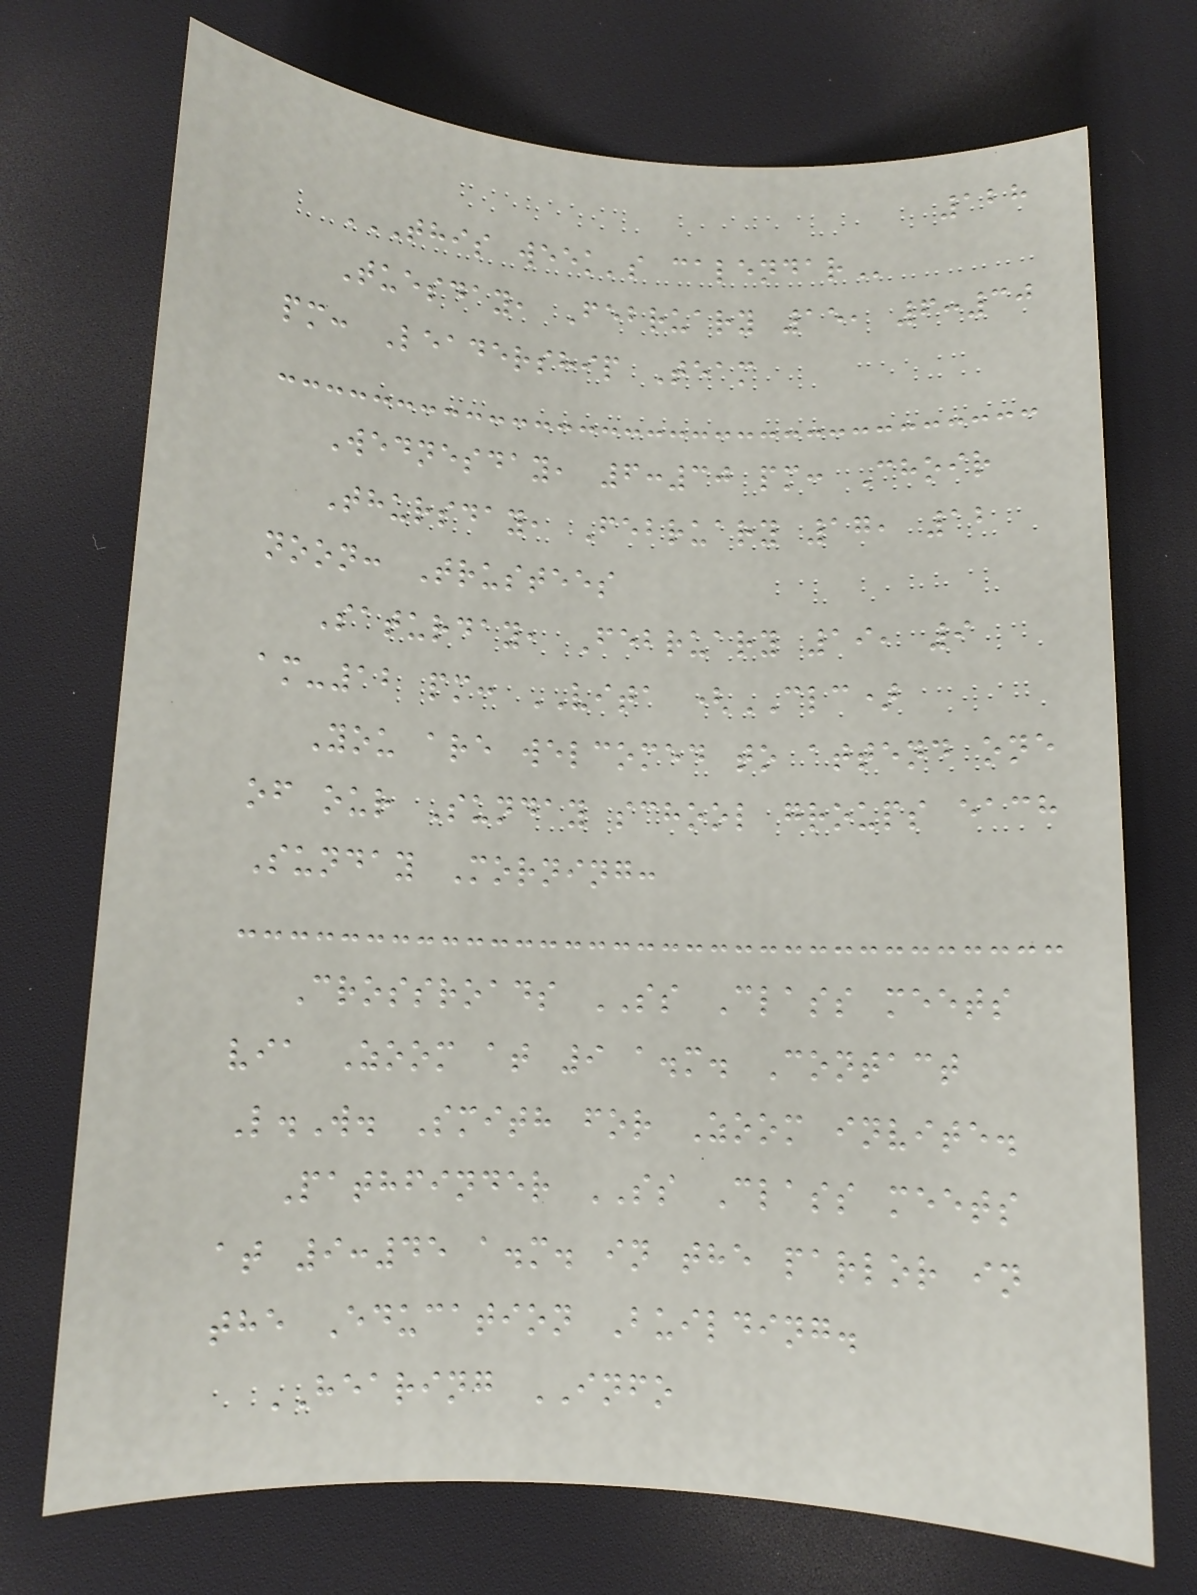128
THIS WEEK'S CALENDAR
Tuesday, February 15, 6:30
pm: Leadership Team
Wednesday, 6:30 pm: Choir
Thursday, February 17, 12
noon: Trustees
Saturday, February 19, 9
am-12 pm: VITA (CLC)
You are welcomed to attend one
of our Sunday school groups each
Sunday Morning:
Crossroads SS Class meets
via Zoom at 9 a.m. Contact
L.W. Smith for Zoom invite.
Pathfinder SS Class meets
at 9:45 a.m. in the parlor in
the Education Building.
HEARING INFO
